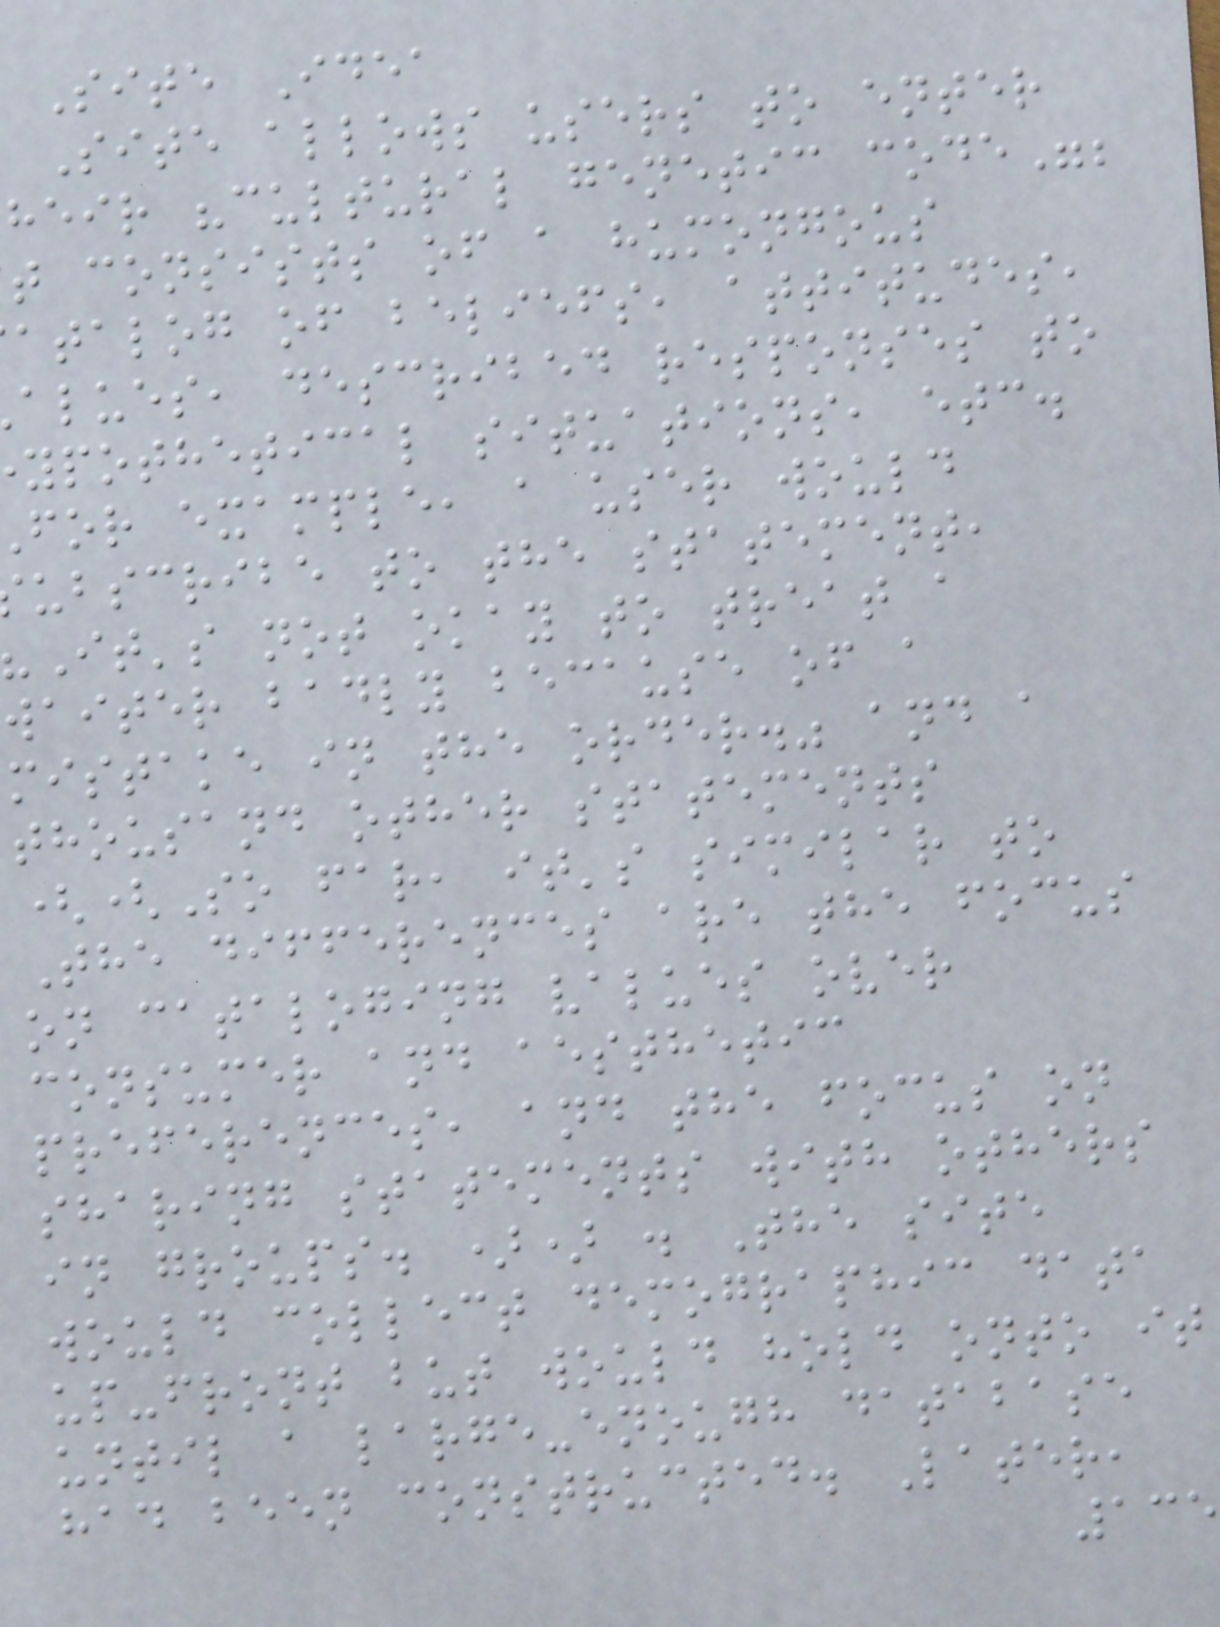Site Idea
Site allows users to enter
heir "cultural genetic code";
t consists of a humongous
atalog of beliefs, attitudes,
alues, described responses to
ypothetical situations, etc.
for example, a user would
ubscribe to the statement,
It's not okay to treat a
waiter badly because of a
mistake in the order." and a
thousand other statements
((So far, it's similar to
The differences are the focus
on cataloging values over
consumer and aesthetic
preferences, and the focus on
sharing statements with others
in groups. )) . The site
would collect demographic data
up-front but would hold onto it
until a large-enough database
had been constructed. Later,
135
